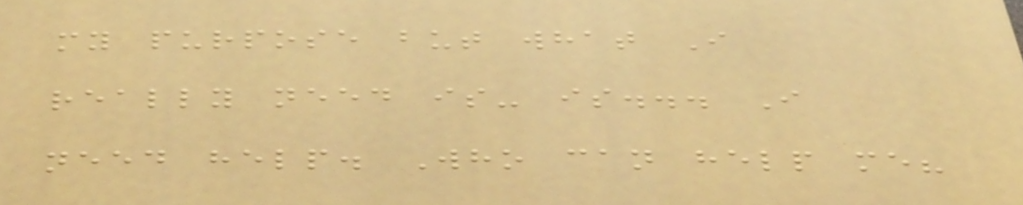my purpose but what I
really need is- is... I
need help. Who can help me?
